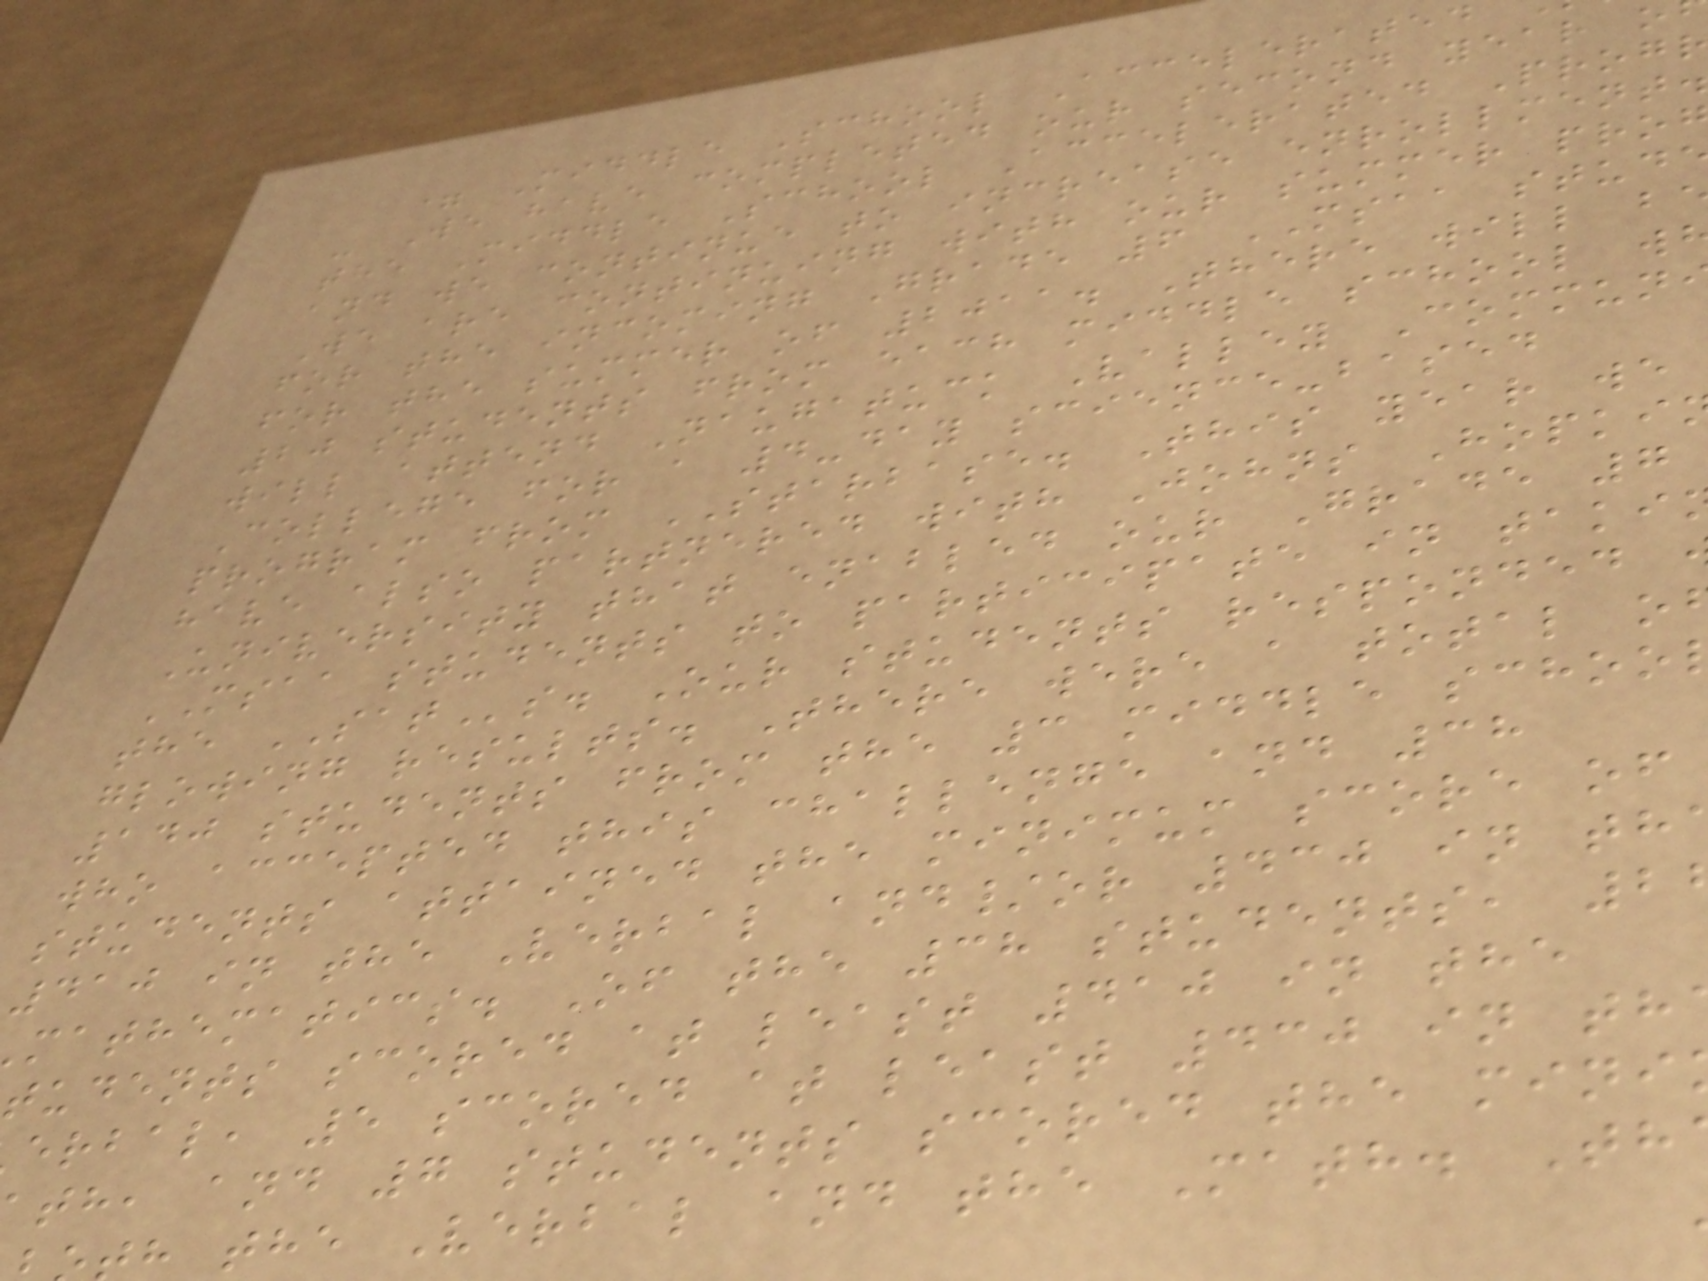= Middle School Accelerated
- We have completed our second year o
the Middle School Accelerated Progr
and we continue to increase enrollment
We are continuing with our summer pro
for the incoming Grade 6 MSAA stud
for the summer of 2011. There will b
20 students from each middle school w
will attend Naugatuck Valley Commun
College for a 4-day science-based
program from STARBASE. This year we
have also partnered with Johns Hopki
University that enabled our Grade 7
MSAA students to participate in taki
the SATs. Our students responded
glowing results. There were a total o
140 students from the 3 middle schoo
who accepted this challenge and 38
students attained the minimum score of
410 in the Verbal and/or 430 in th
mathematics. Of the 38 students, 2
tudents scored at least 410 in the
erbal, 5 scored at least 430 in th
th, and 7 students scored the mini
h the Verbal and the Math. Th
